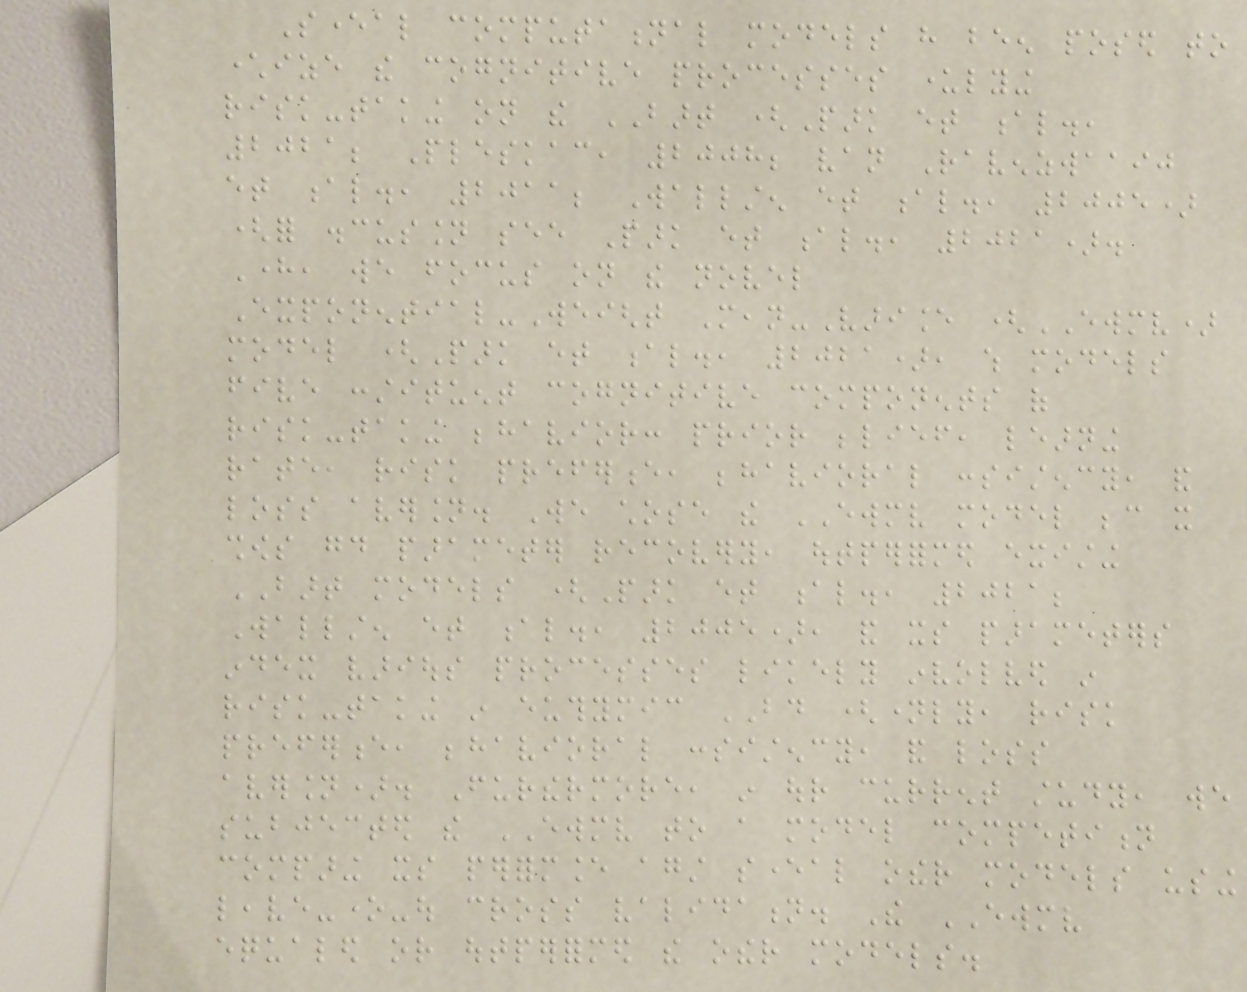Several computational models have been posed to
characterize the cognitive processes underlying
risk-taking on the BART (Park et al.,
2021; Pleskac, 2008; van Ravenzwaaij
et al., 2011; Wallsten et al., 2005)
(for discussion see Park et al., 2021).
Here, we focus on the novel
Exponential-Weight Mean-Variance (EWMV)
model (Park et al., 2021), which models
five constituent cognitive components of
risk-taking behavior: prior belief, learning
rate, risk preference, behavioral consistency, and
loss aversion. We chose the EWMV model because it
shows good parameter recovery, outperformed existing
BART models (Park et al., 2021;
Wallsten et al., 2005), and its parameters
index various processes likely involved in
risk-taking in euthymic BD (namely, risk
preference, behavioral consistency, and loss
aversion). Furthermore, in our current study, we
subjected the EWMV to a model competition
comparing its performance against several other models using
leave-one-out cross validation. The EWMV
equaled or outperformed the other models.
